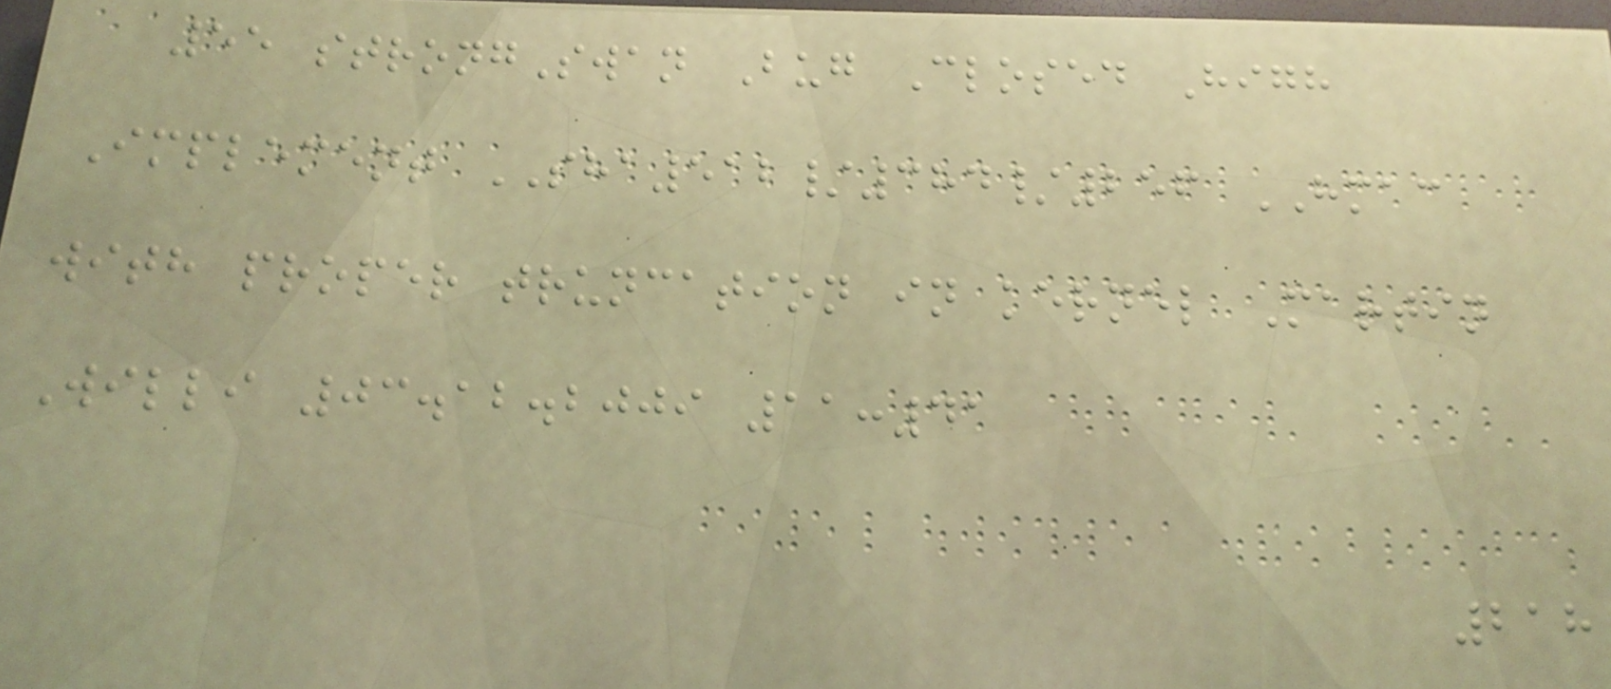55 strongSwan Bug Closed High
Implement SHA512/384/256 HMAC
with proper truncation in kernel Martin
Willi 03.12.2009 11:41
218
